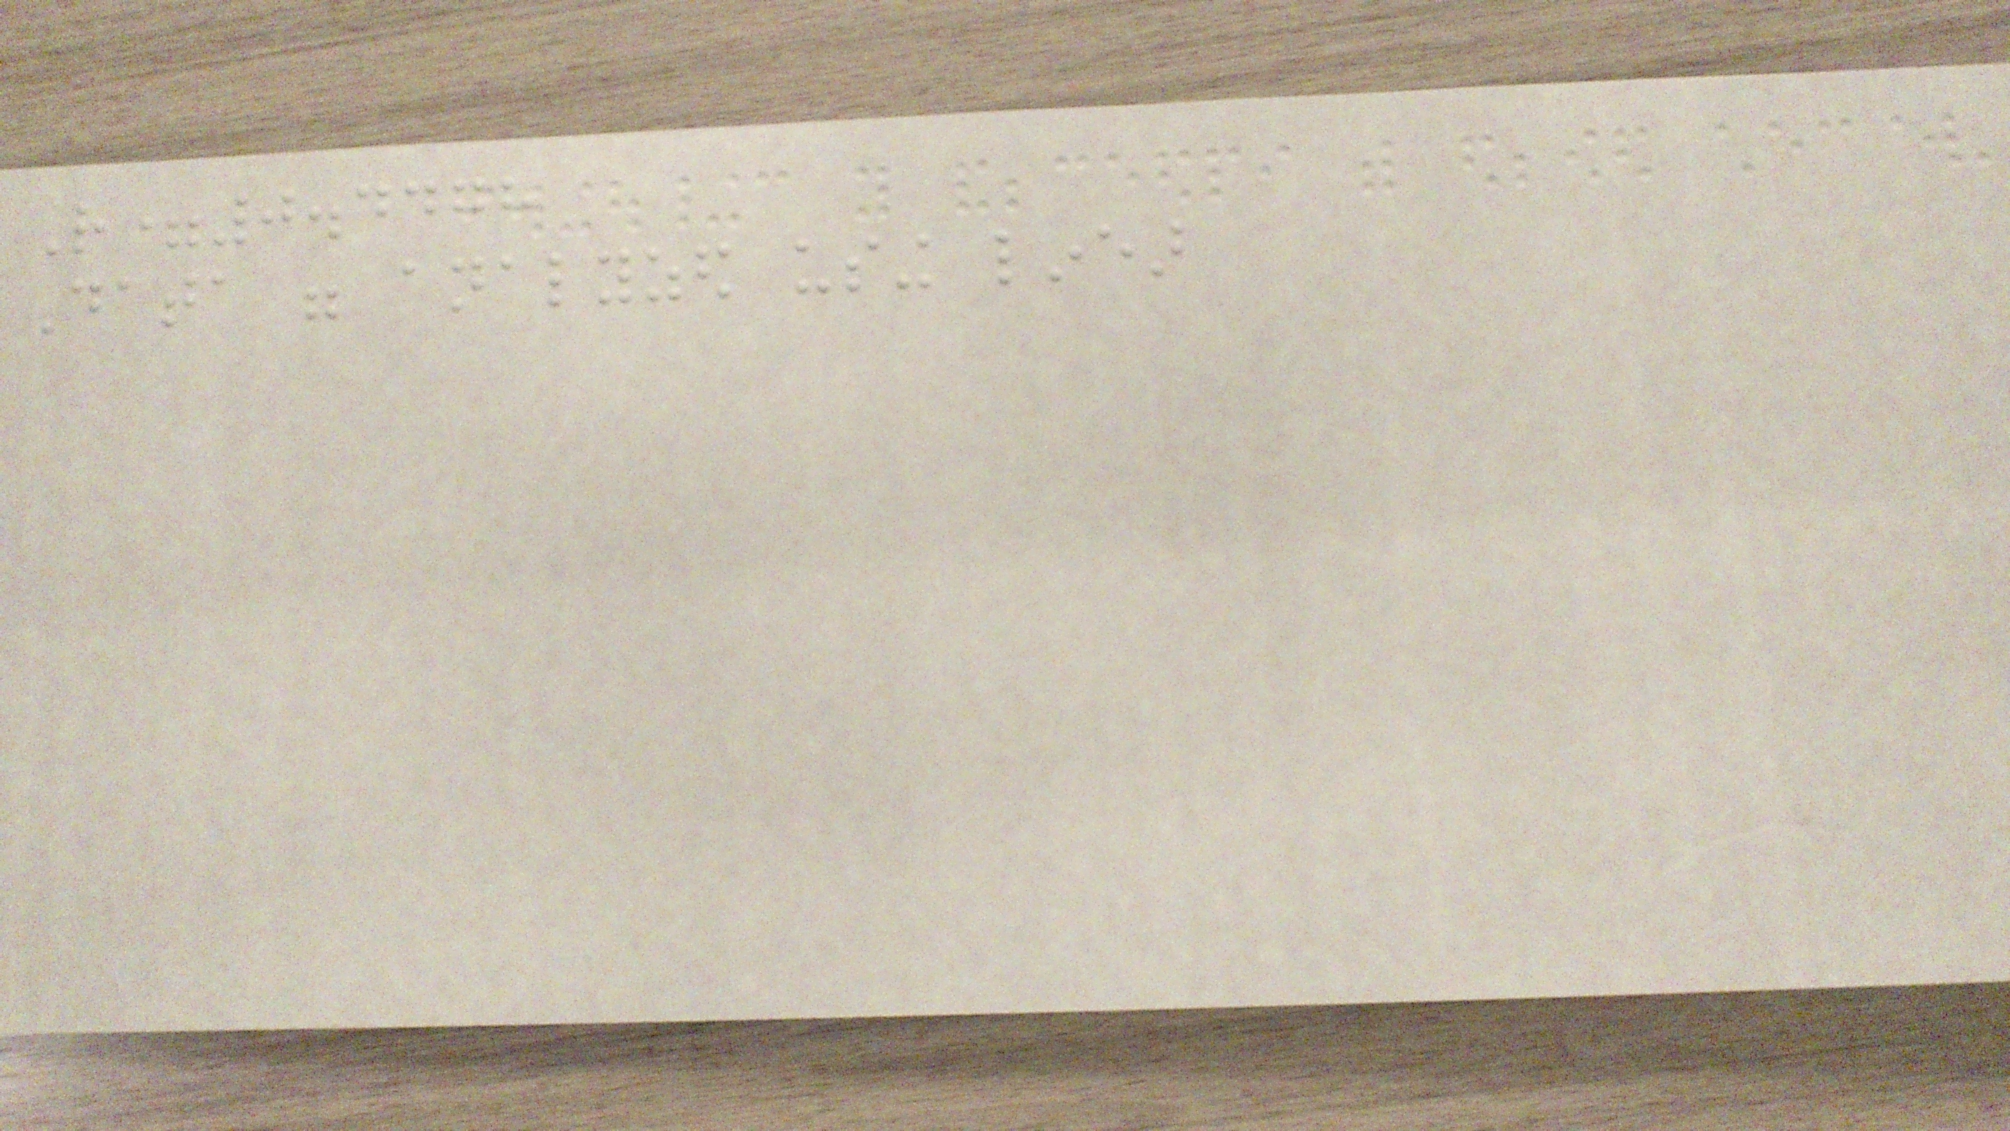R=0.4478
Data were analyzed using linear
